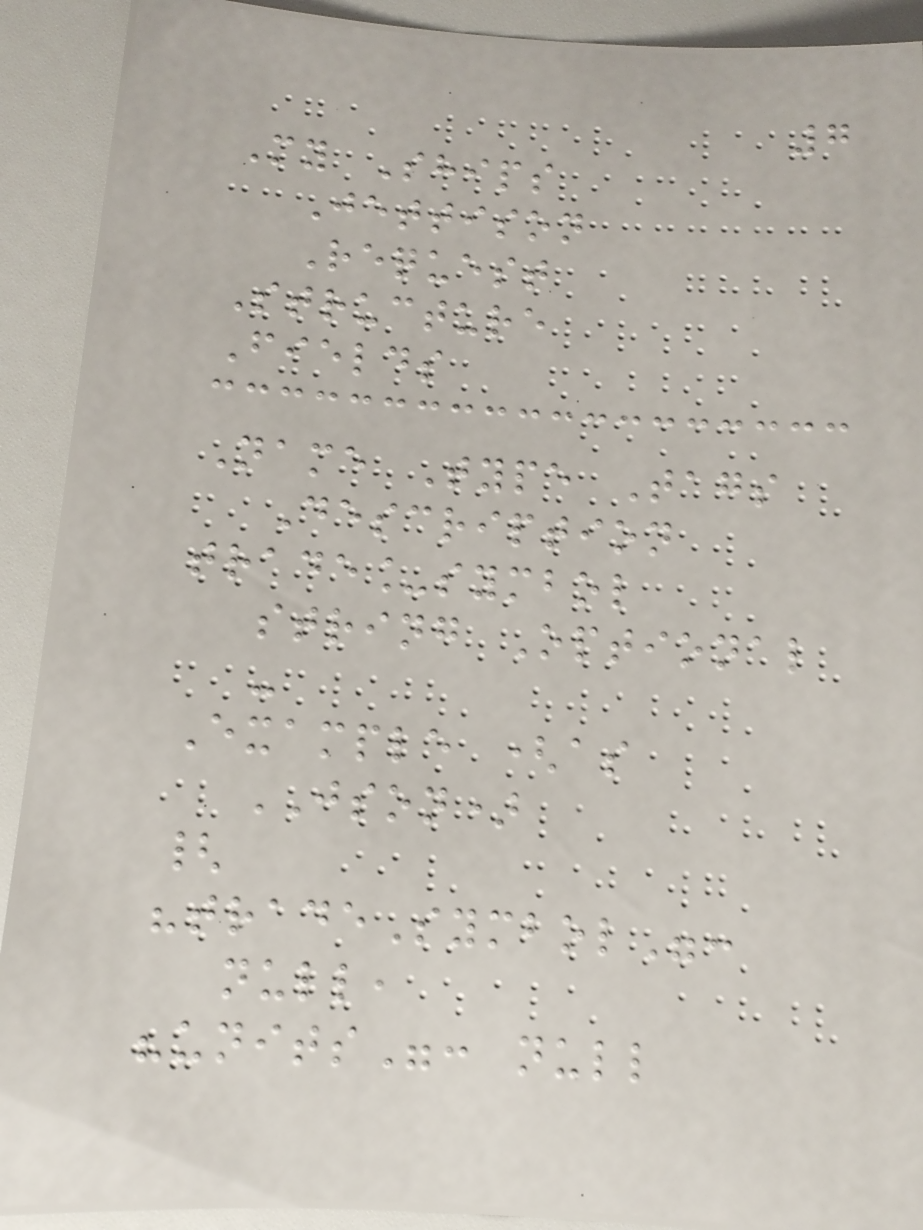7
My Ships
Jettison
Request
Structure
Fields
Name Type Tags
Description
trade_symbol
string Optional
-
Example (as
JSON)
{
"tradeSymbol":
null,
"units": null
